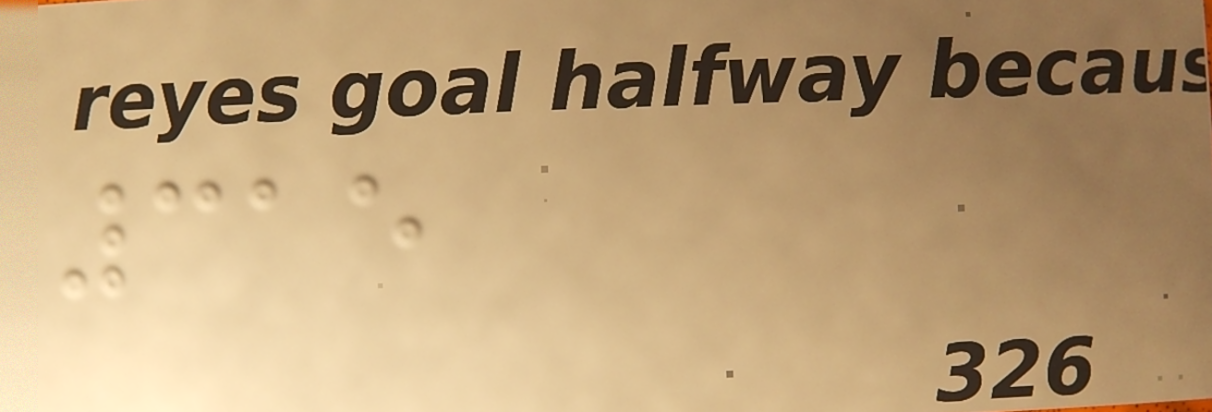315
